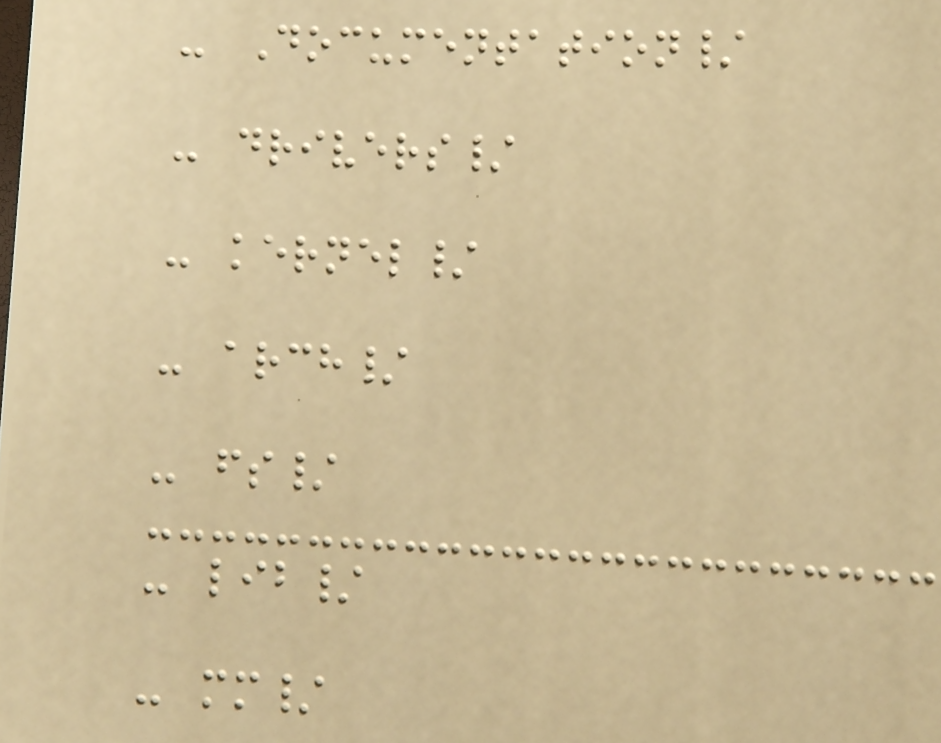- Documentation/
- drivers/
- kernel/
- arch/
- fs/
- lib/
- mm/
